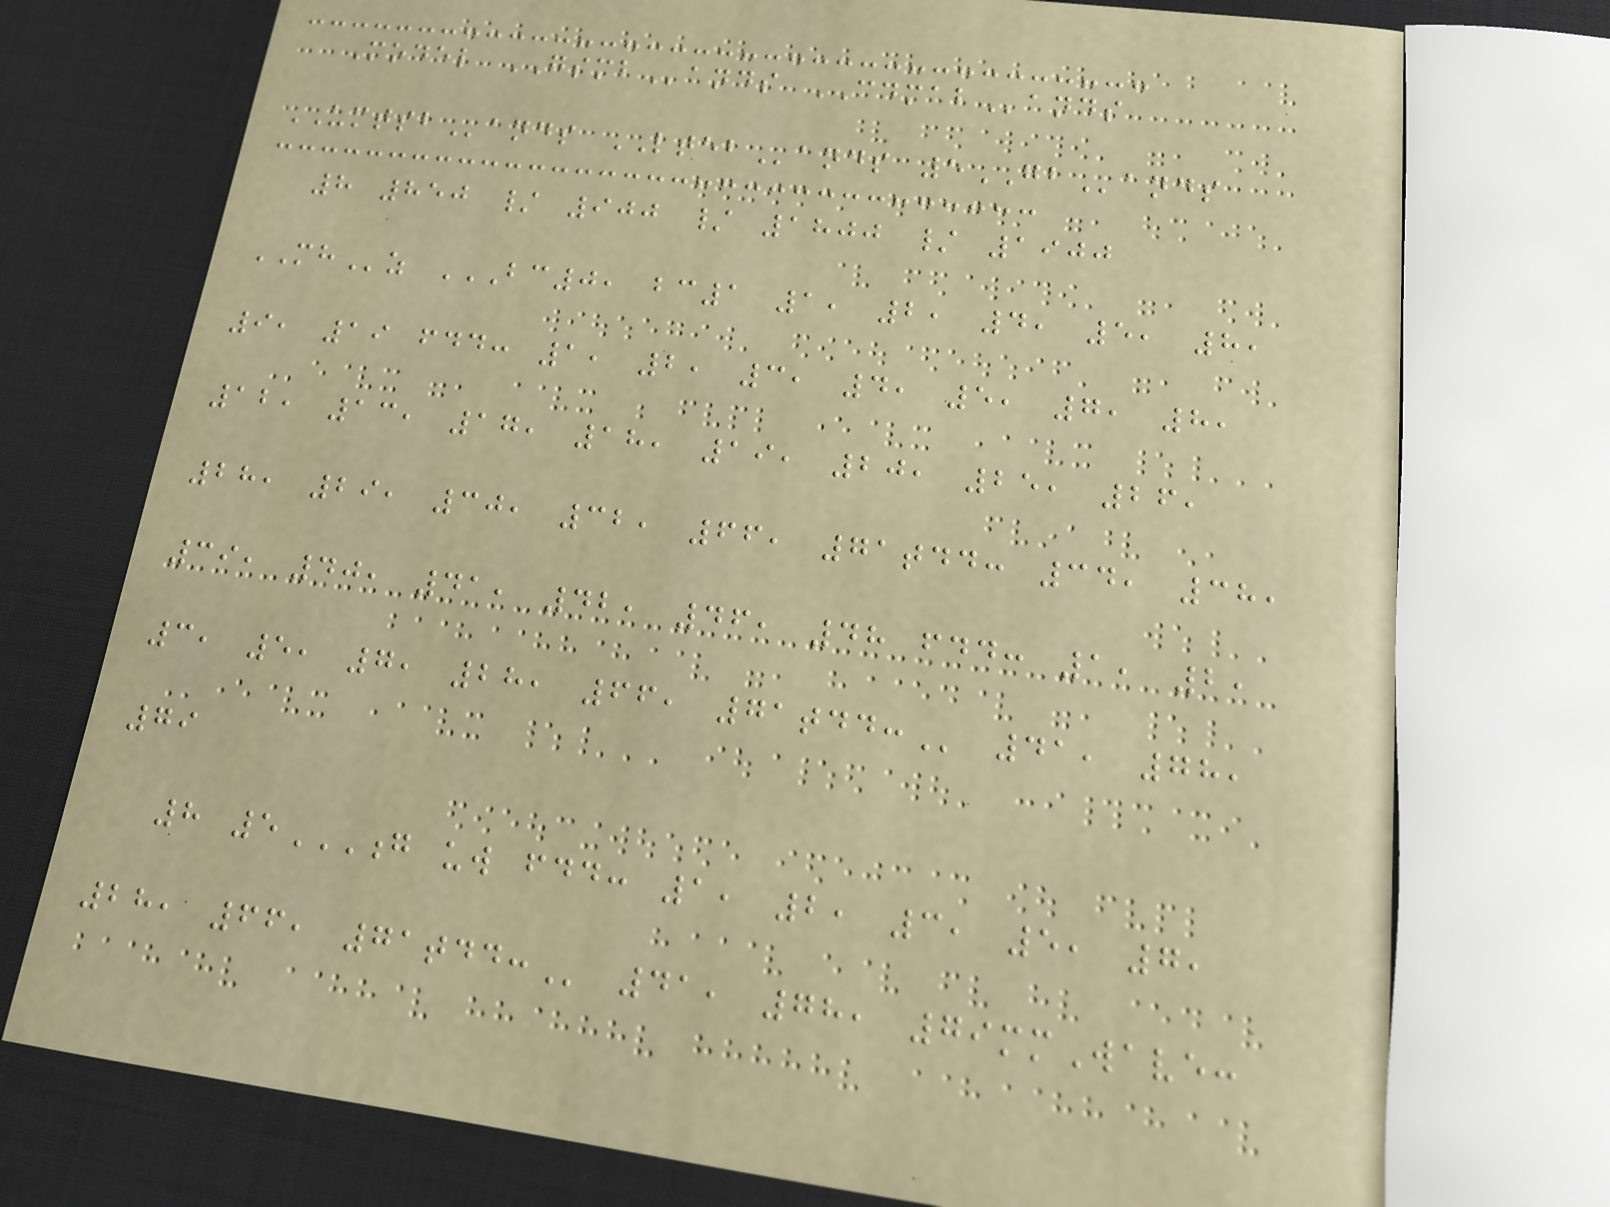Model GSMBands CDMABands
UMTSBands LTEBands 5GBands
8 850 / 900 / 1800 / 1900
MHz BC0, BC1 1, 2, 4, 5, 8,
9, 19 FDD: 1, 2, 3, 4, 5, 7, 8,
12, 13, 17, 18, 19, 20, 25, 26,
28, 29, 30, 32, 66, 71TDD: 34, 38,
39, 40, 41, 42, 46, 48 FDD: 1, 2,
3, 5, 7, 28, 66, 71TDD: 41, 78,
79
8 5G UW FDD: 1, 2, 3, 5, 7,
28, 66, 71TDD: 41, 78, 79mmWave:
